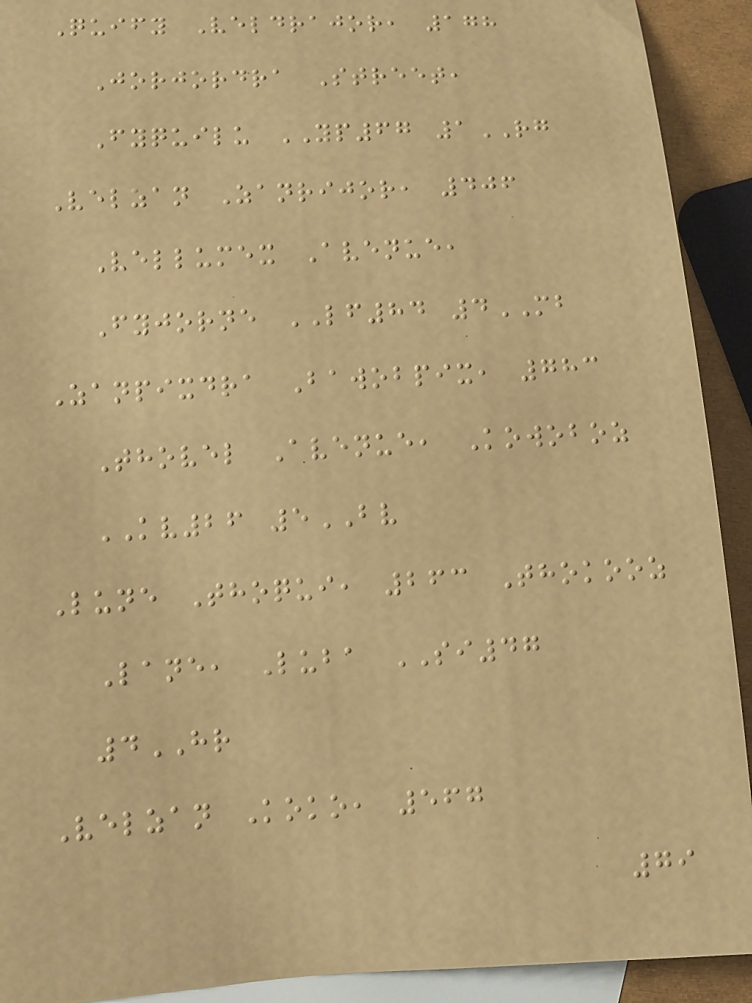Quify Veldrajor, 178
Jorjordra Street,
Fyquilu YP67 1RG
Velzan Zanrijor, 406
Vellumex Avenue,
Fyjorne LF84 4MB
Zanpixdra Bawobpix, 783
Thovel Avenue, Kowoboz
KV26 5BV
Lune Thoqui, 263 Thokooz
Lane, Luba SI47
4HR
Velzan Koko, 567
79
